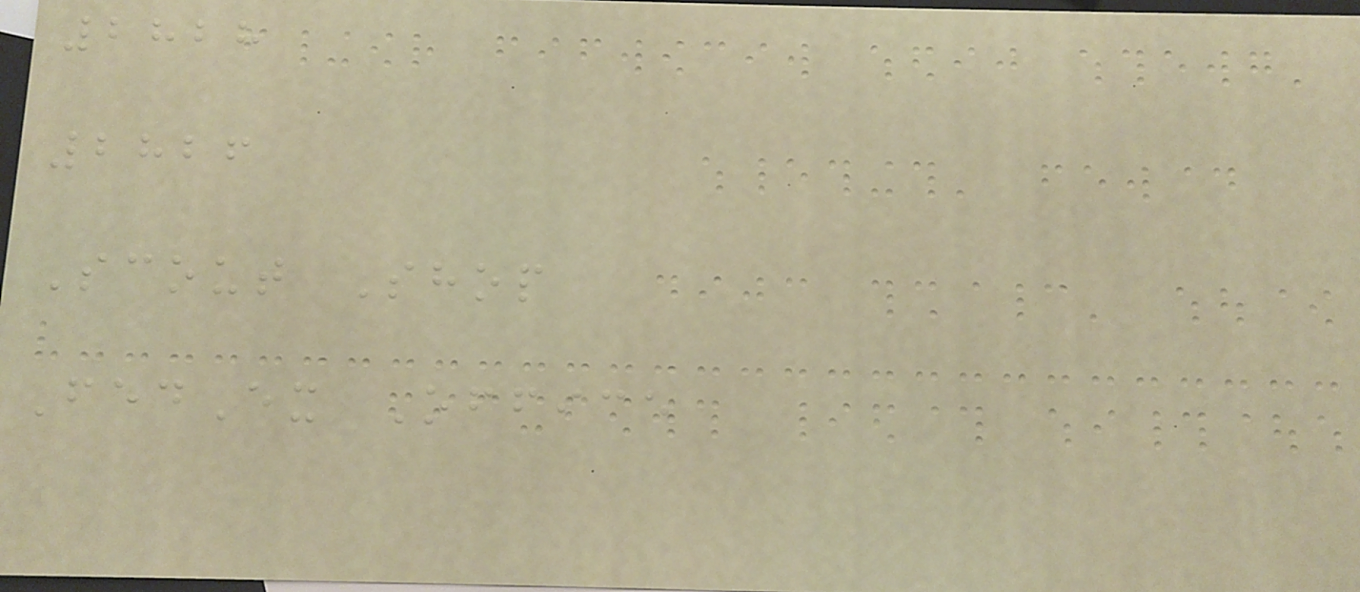2828
2826
Scout Shop
FedEx Office
